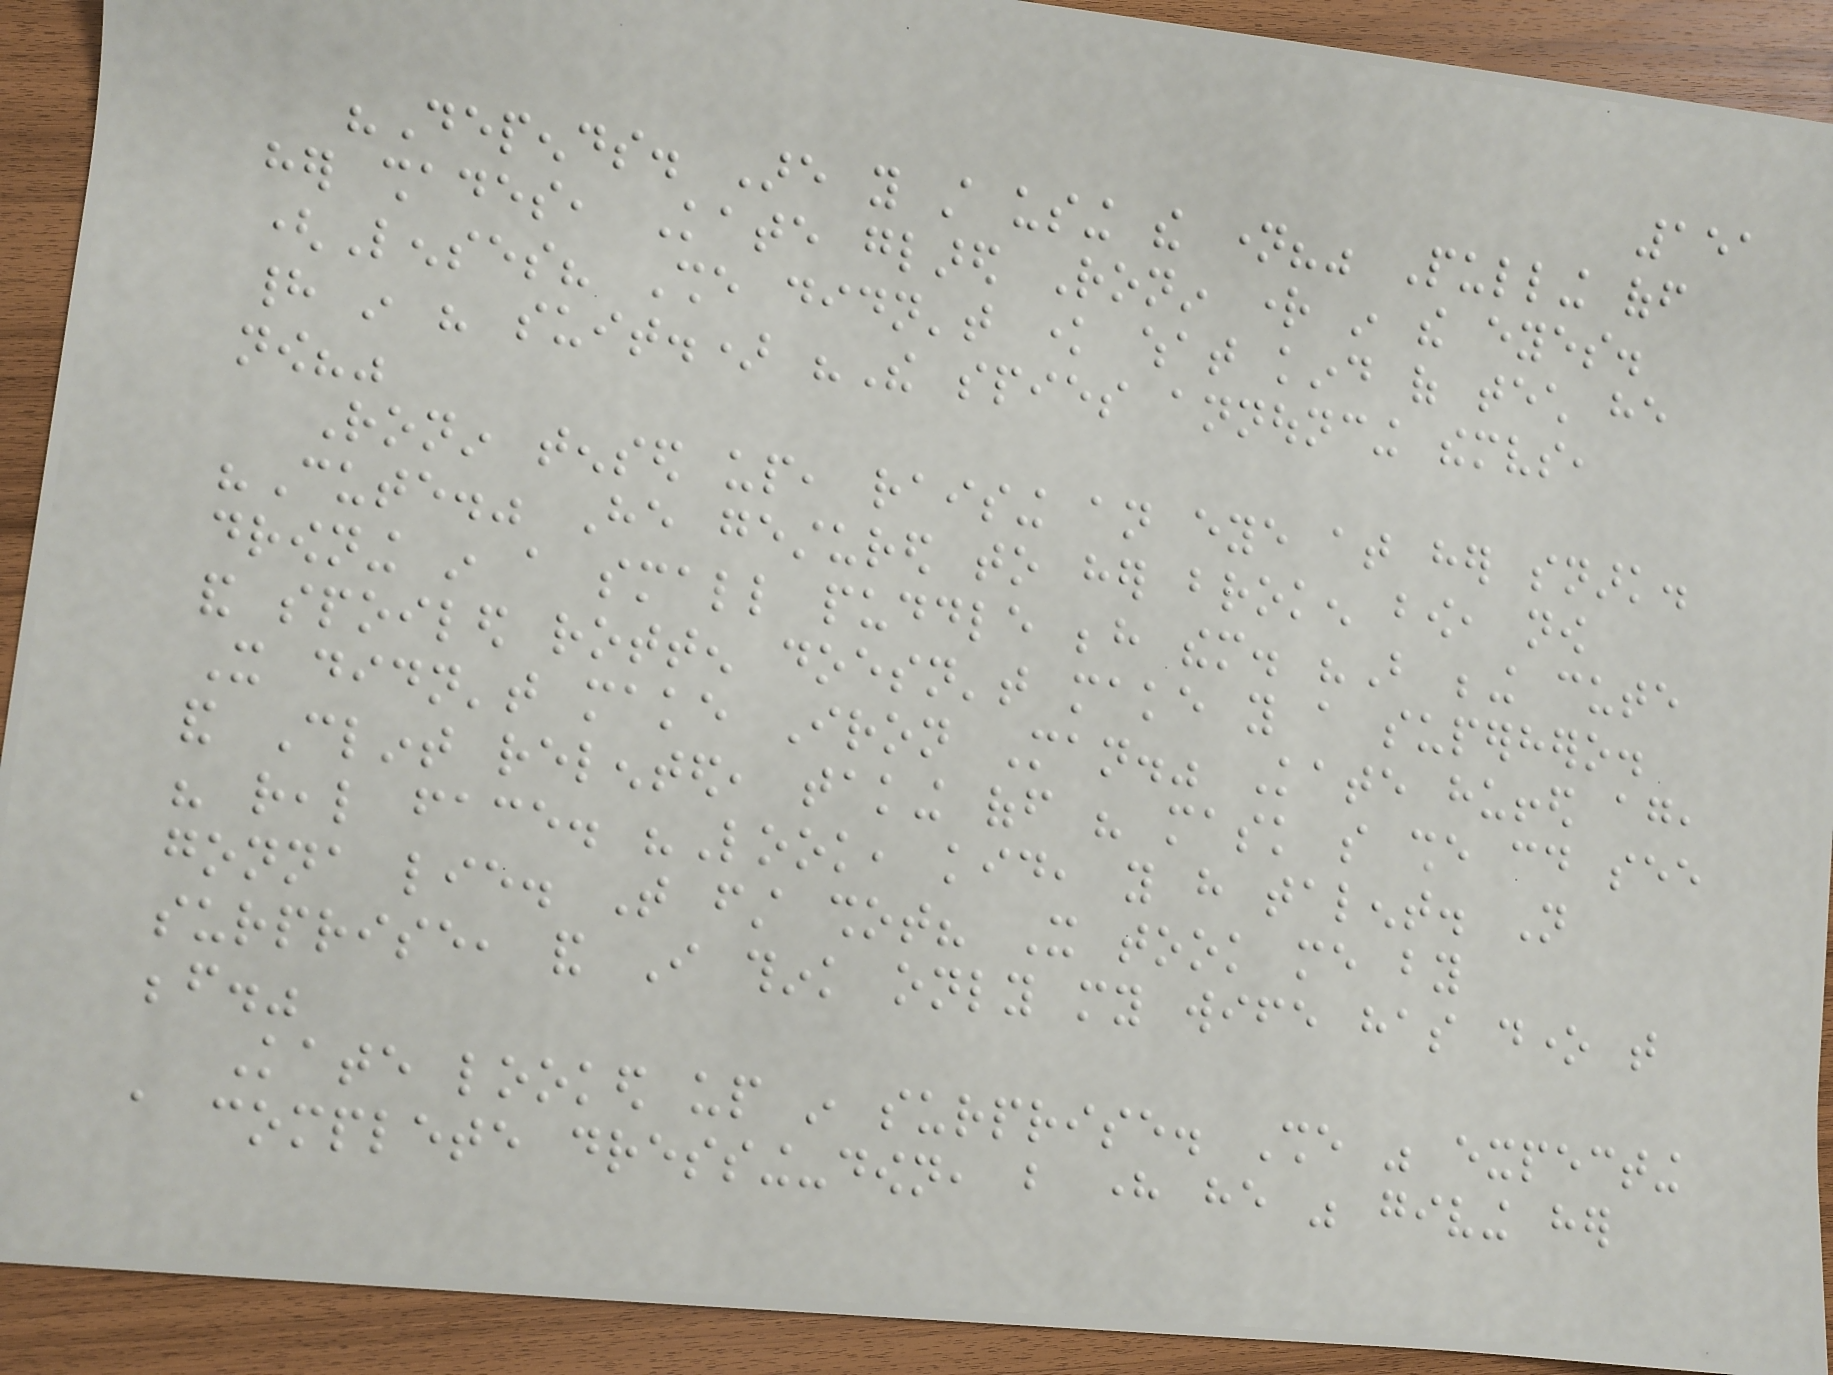151
"Depends. Are you still using the name?" Pulling off
her shades, Kate glared Ronin right in the eyes.
(Lenses? She didn't know what kind of tech he
had in his suit.) "The spies announcing themselves,
now?"
Ronin tensed up, raising an eye at her snark.
"Cute." He gestured to her broken bow, now
drowning in a small puddle behind them. "But being cute
and spoiled rotten doesn't make you a superhero.
It didn't make Iron Man." Kate huffed again,
and Clint relented, taking off his mask so she could see
his real face. "Look, kid, you have talent. Not
gonna lie. That first shot? It took me by
surprise, and I think only my wife has done that
before."
Kate looked up in surprise. She was expecting
a complete dressing-down, but here he was giving her
